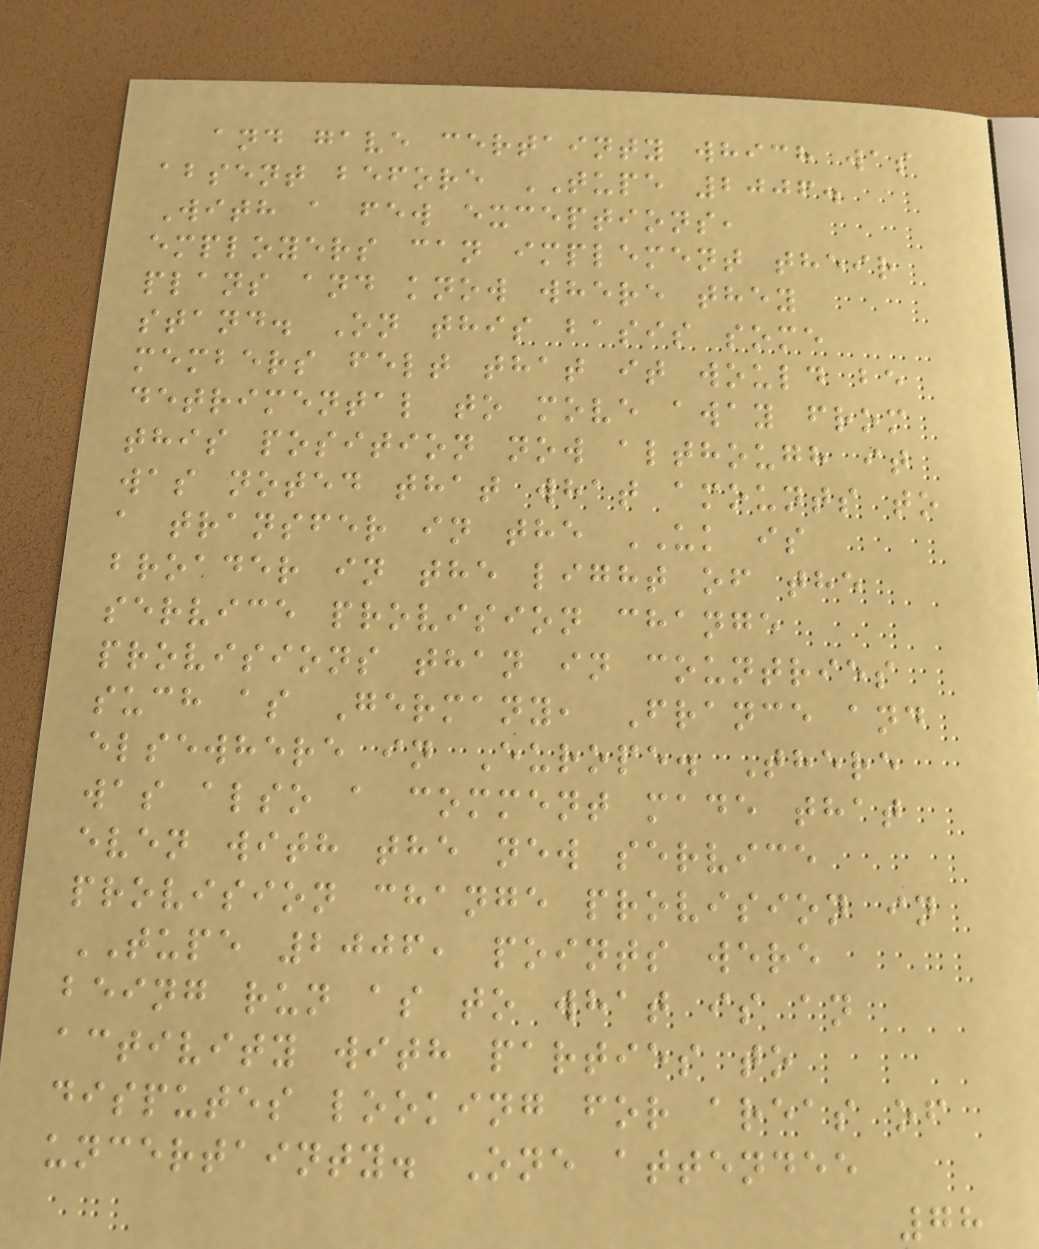and gave certainty which was
absent before TUPE 2006.
With a few exceptions,
employers can implement their
plans and know where they
stand. On this basis some
members felt that it would be
detrimental to move away from
this position now although it
was noted that what amounts to
a transfer in the UK is
broader in the light of the
service provision change
provisions than in countries
such as Germany, France and
elsewhere in Europe. There
was also a comment made that
even with the new service
provision change provision in
TUPE 2006, points were
being run as to what is an
activity with parties to
disputes looking for areas of
uncertainty. One attendee
78
